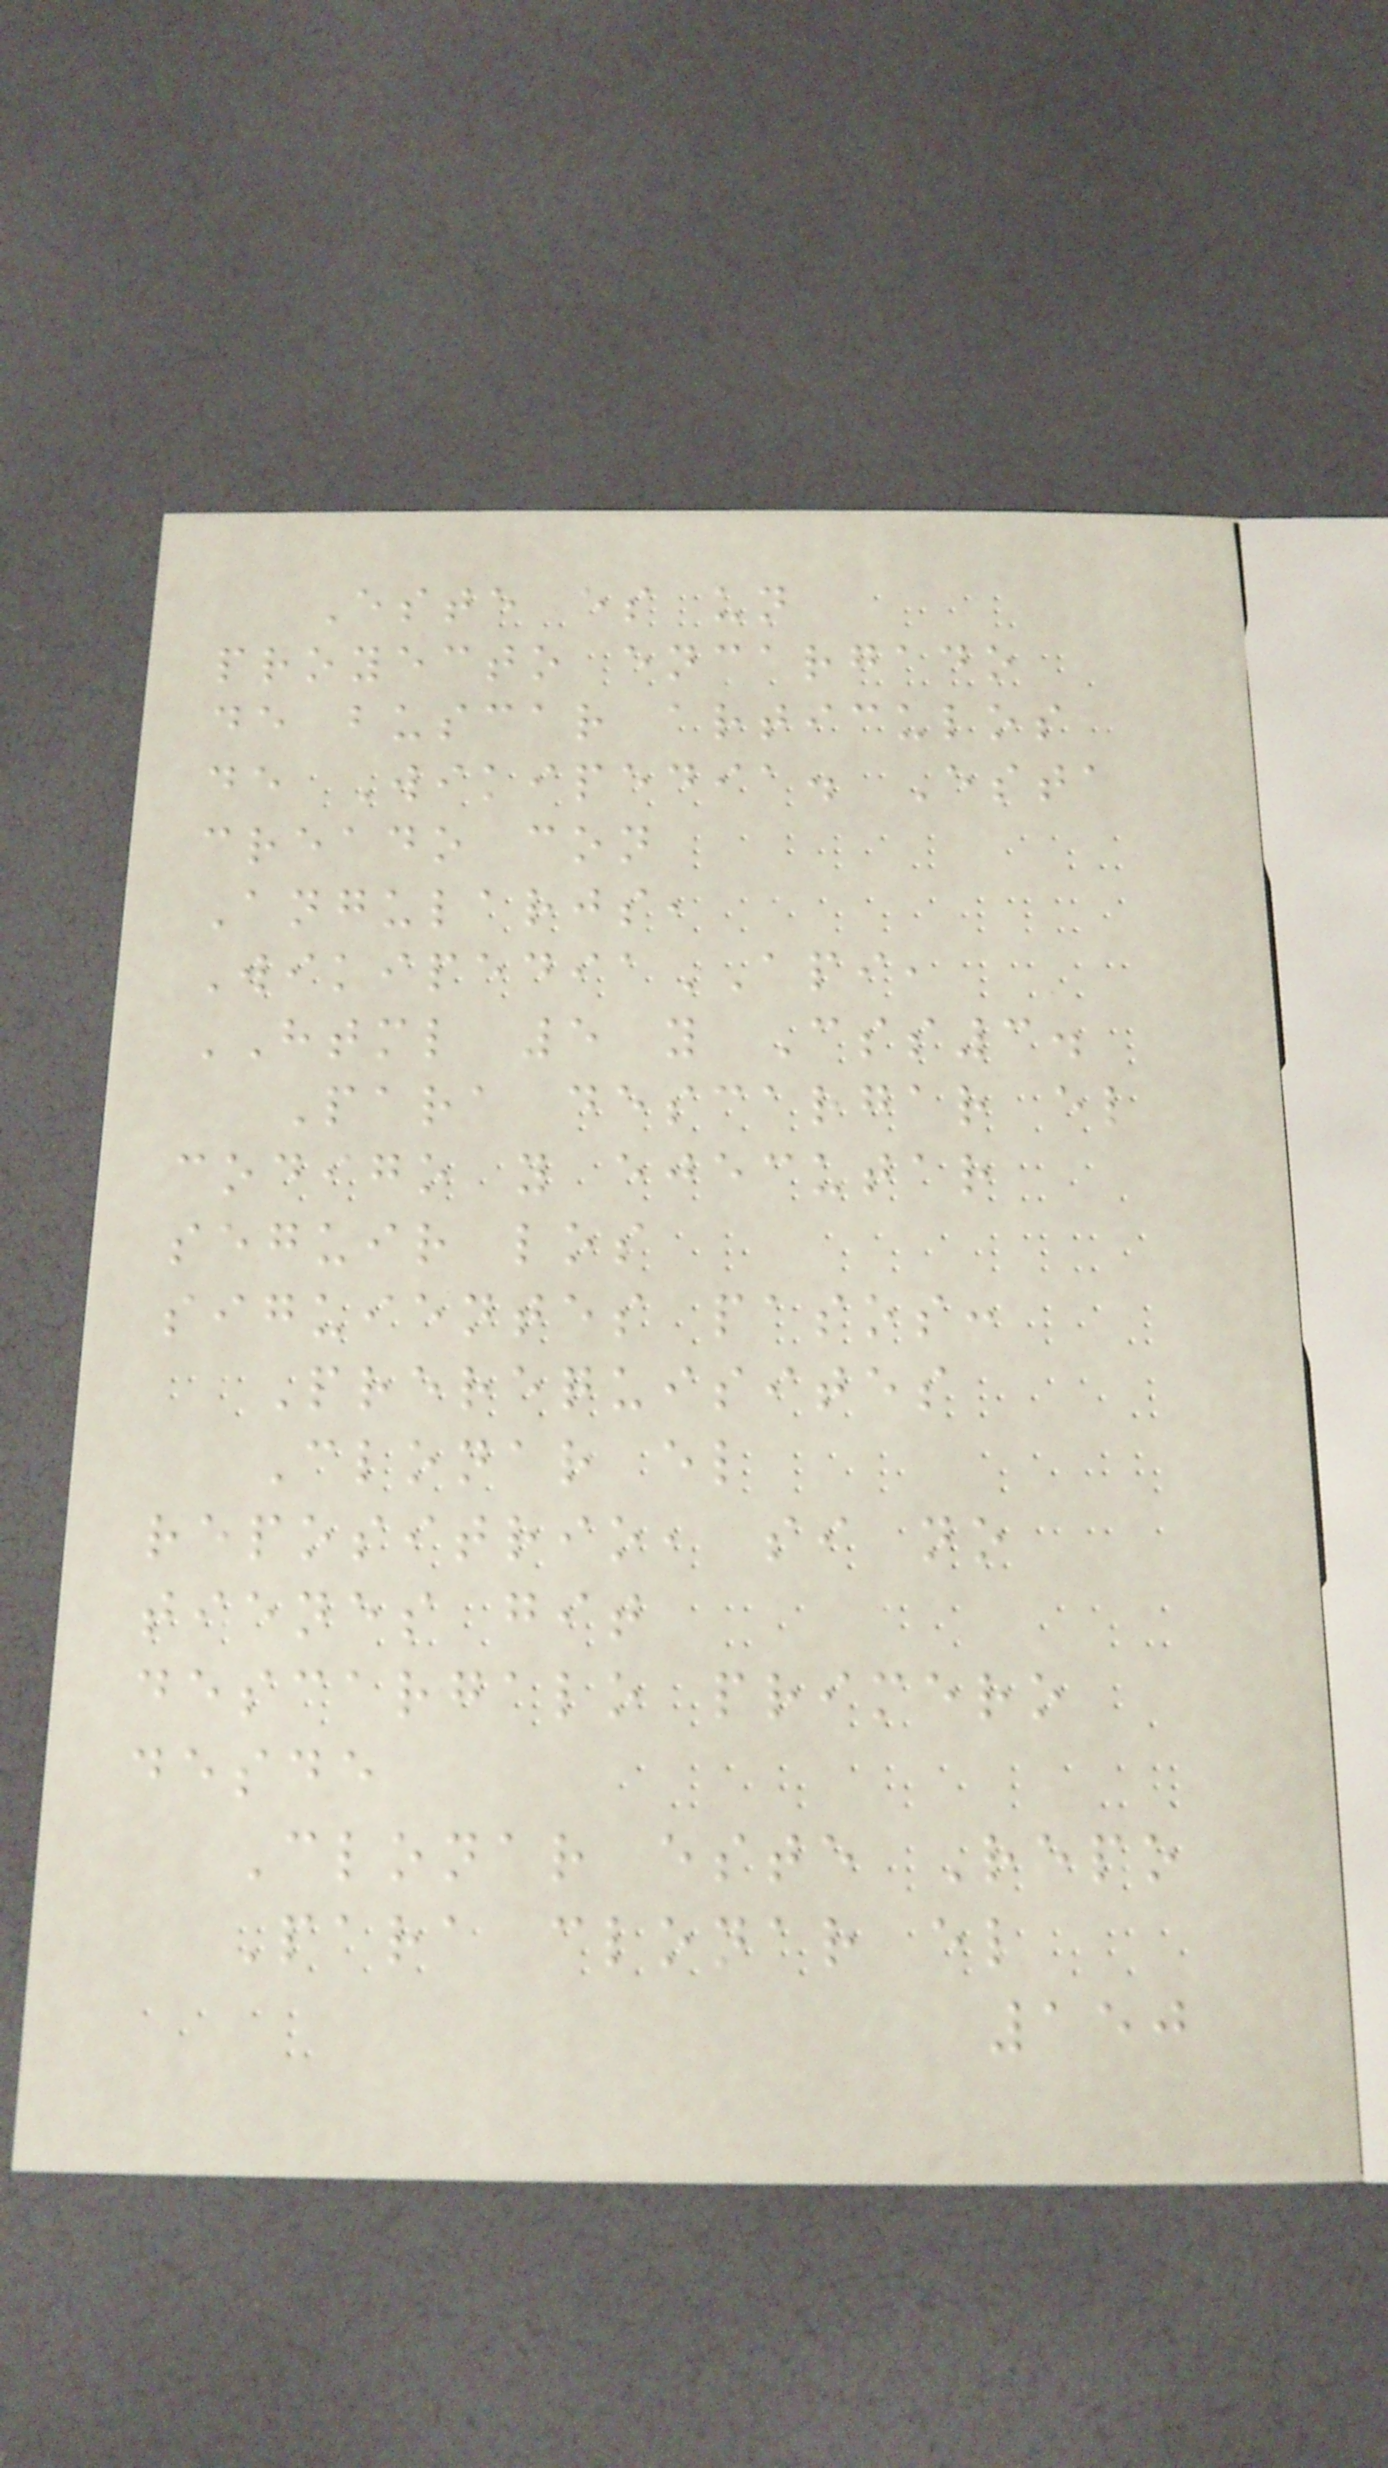Este es un
proyecto encargado
de buscar articulos
de Wikipedia. Esta
creado con
Angularjs,
WikipediaAPI,
HTML 5 y Css3.
Para descargar el
codigo y ejecutar
seguir los
siguientes pasos:
Prerequisites
Clonar el
repositrio, si no
tienes git
descargalo primero
desde
Clonar este Repo
Para clonar el
150
